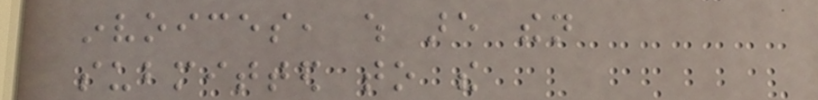invoices, which are then
submitted to the
